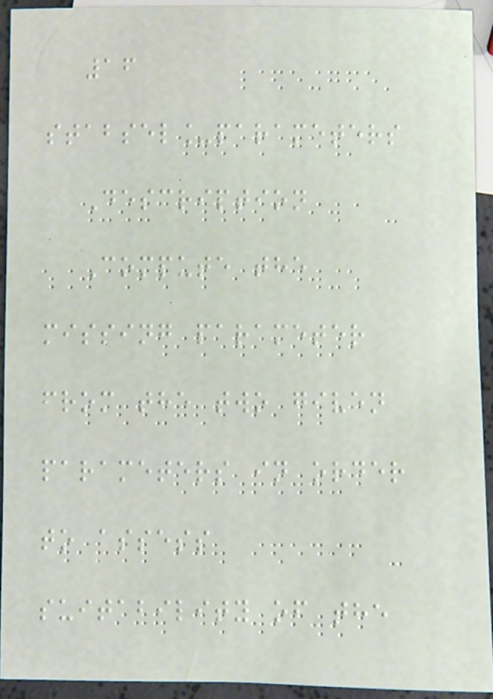16
stabsel_parameters
Description
Compute the
missing parameter
from the two given
parameters in order
to assess
suitability of the
